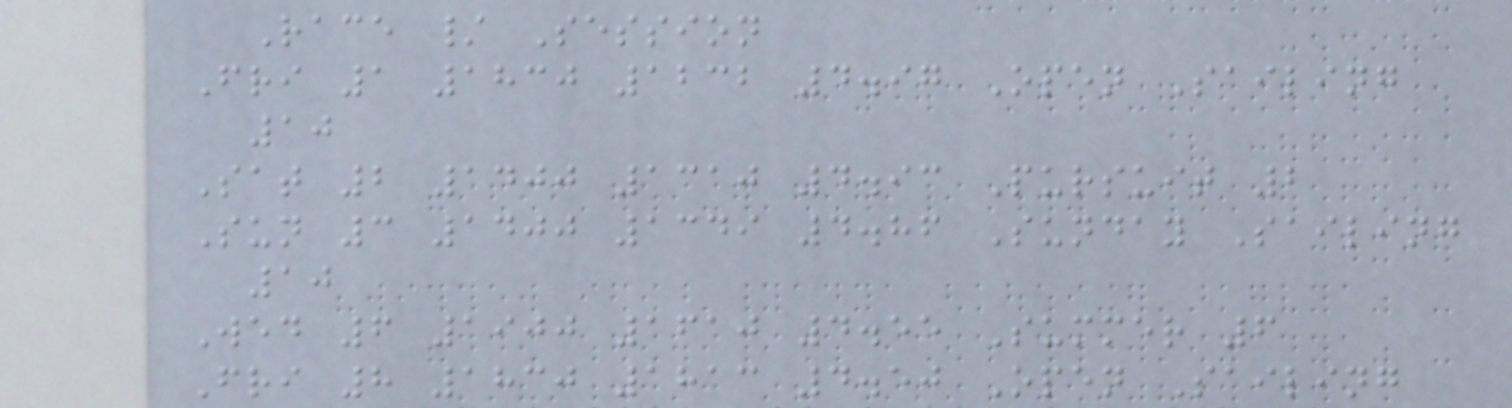Race / Session
Fri 1 1830 1232 4.97 Open Sailing
10
Sat 2 1400 1310 4.93 Pursuit 2
Sun 3 1400 1349 4.86 Sunday Sailing
10
Wed 6 1900 1610 4.55 Summer 6
Fri 8 1830 1813 4.50 Open Sailing
